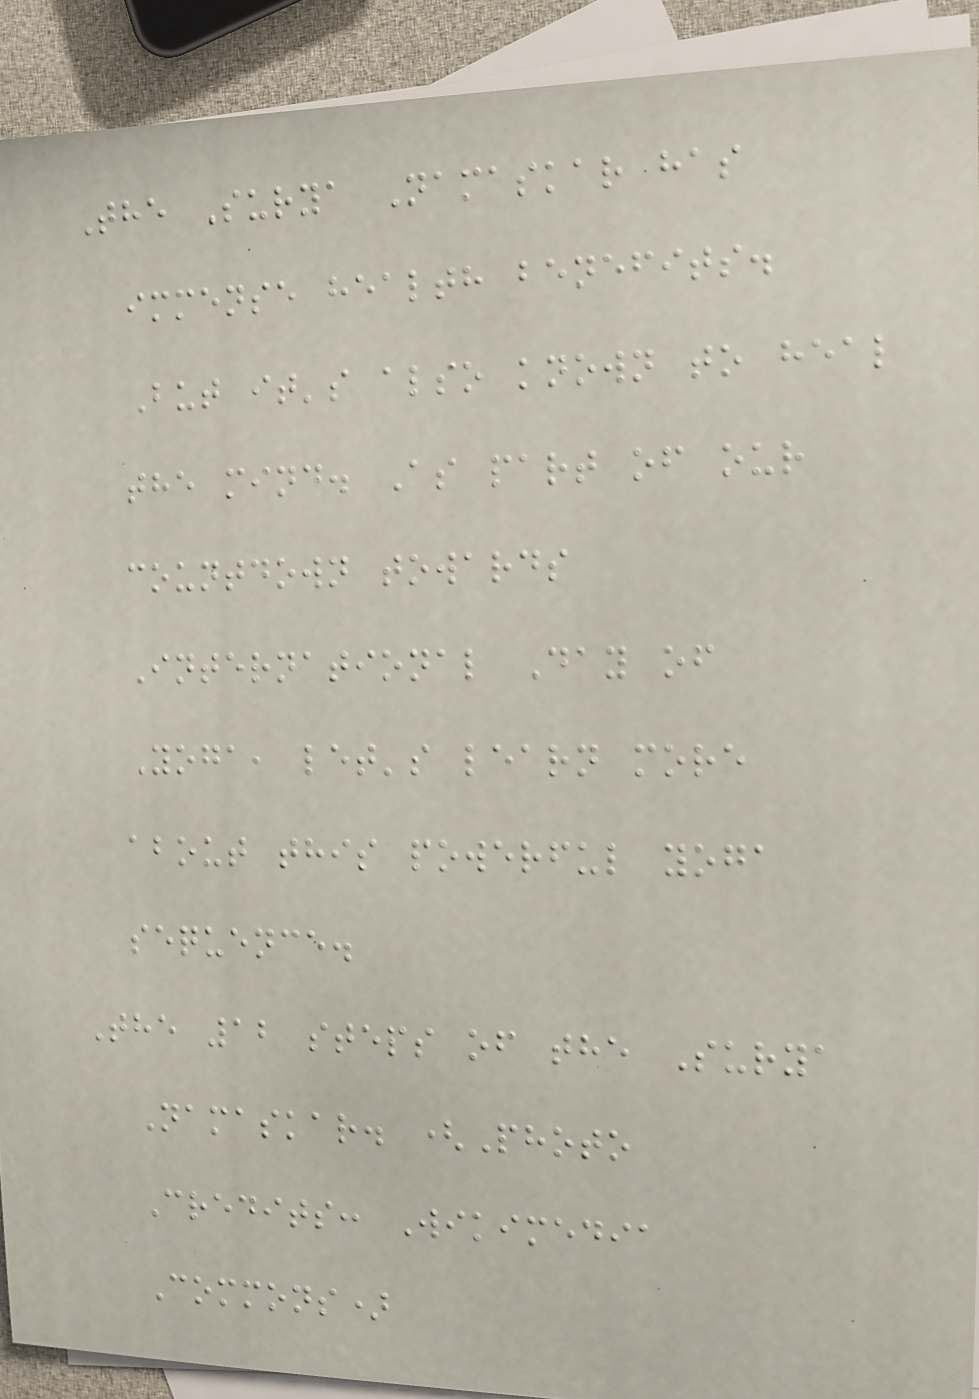The Surya Namaskar has
immense health benefits.
But it's also known to heal
the mind. As part of our
countdown towards
International Day of
Yoga, let's learn more
about this powerful yoga
sequence.
The 12 steps of the Surya
Namaskar. (Photo
Credits: Wikimedia
Commons)
